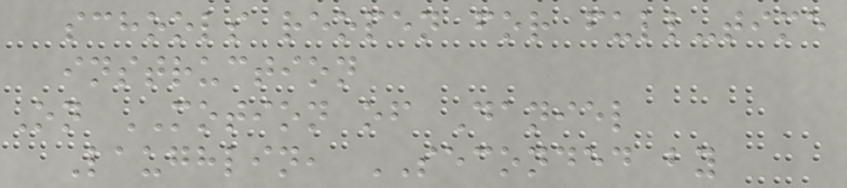schools reopen for full-time
instruction
On MOTION of Daniel
Laughlin, SECONDED by
